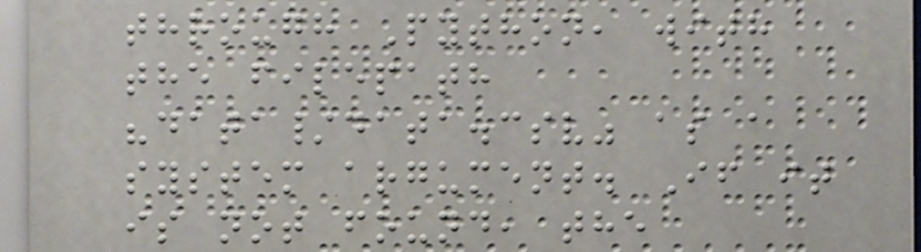through Python, with
the filepath
"data/data.csv" as a
system argument. If it
is not found, the
